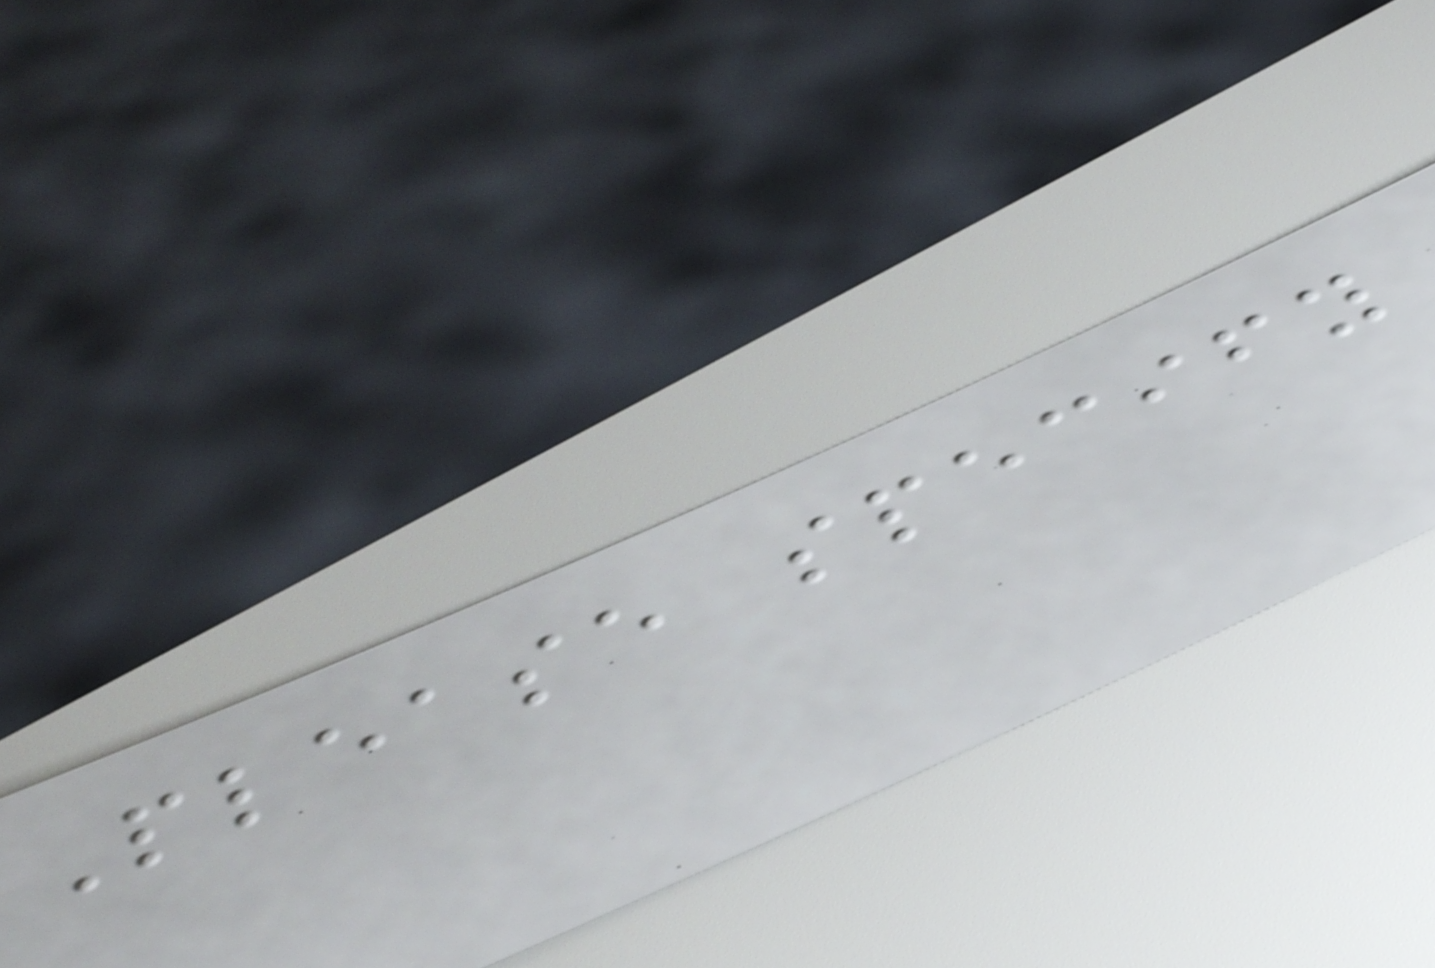Please specify
